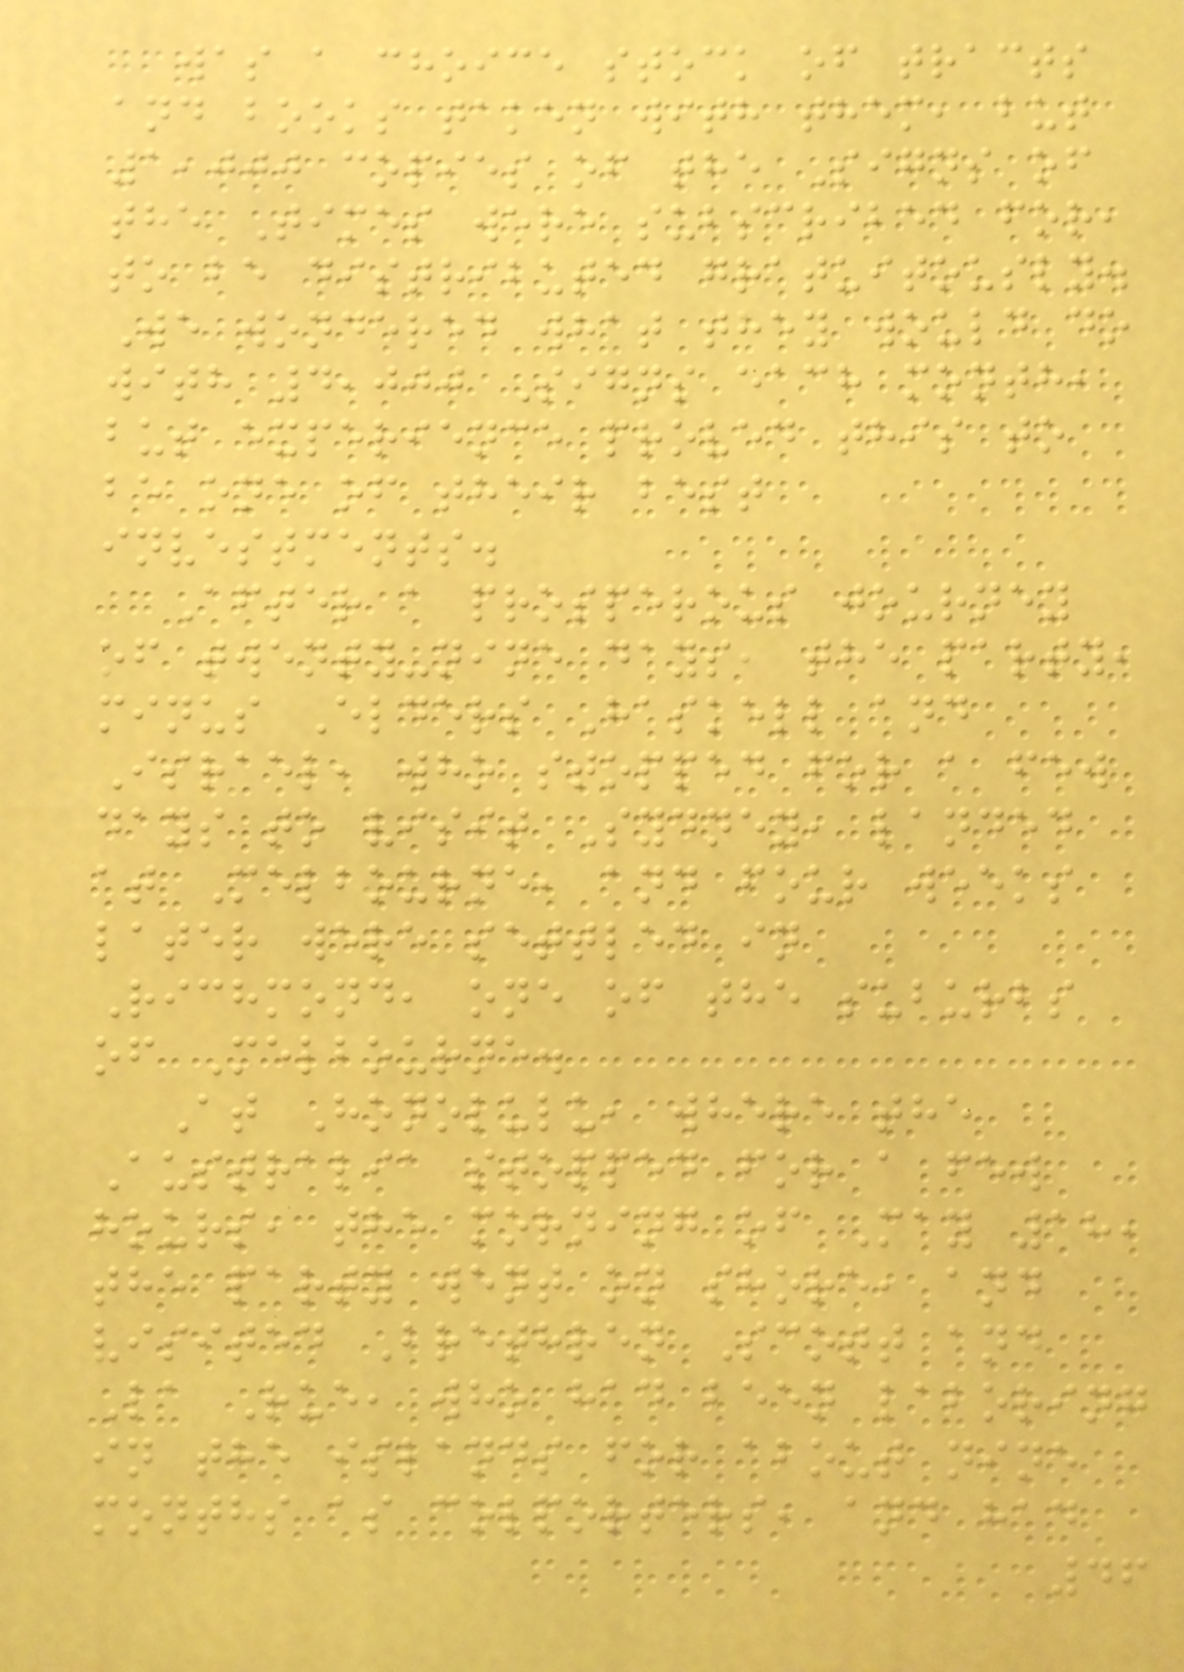was a choice stock of tracts
and books taken with them, but
1,000 copies of the Signs of
the Times were subscribed for,
to be distributed gratuitously.
We wondered what they would do
with 4,000 Signs each month,
but experience proved this to
be one of their best
investments.
After a prosperous journey
of twenty-nine days, the party,
minus Elders Haskell and
Israel, who stopped for a few
days to visit Sydney, landed
at Melbourne, and four weeks
later were settled in
Richmond, one of the suburbs
of Melbourne.
At Honolulu, where the
Australia stopped for a few
hours, the morning of May 18,
the party went on shore, and
visited Brethren Scott and
La Rue, who had been laboring
in the islands for about nine
months as colporters, and had
46
